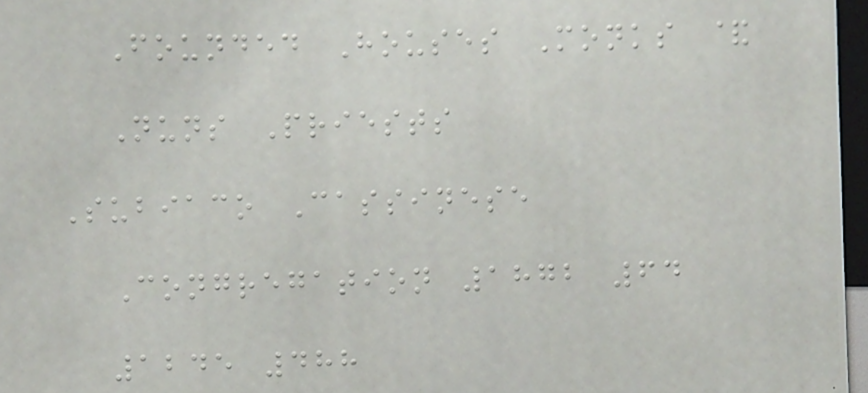Founded Houses Monks &
Nuns Priests
Subiaco Cassinese
Congregation 1872 64
1245 488
